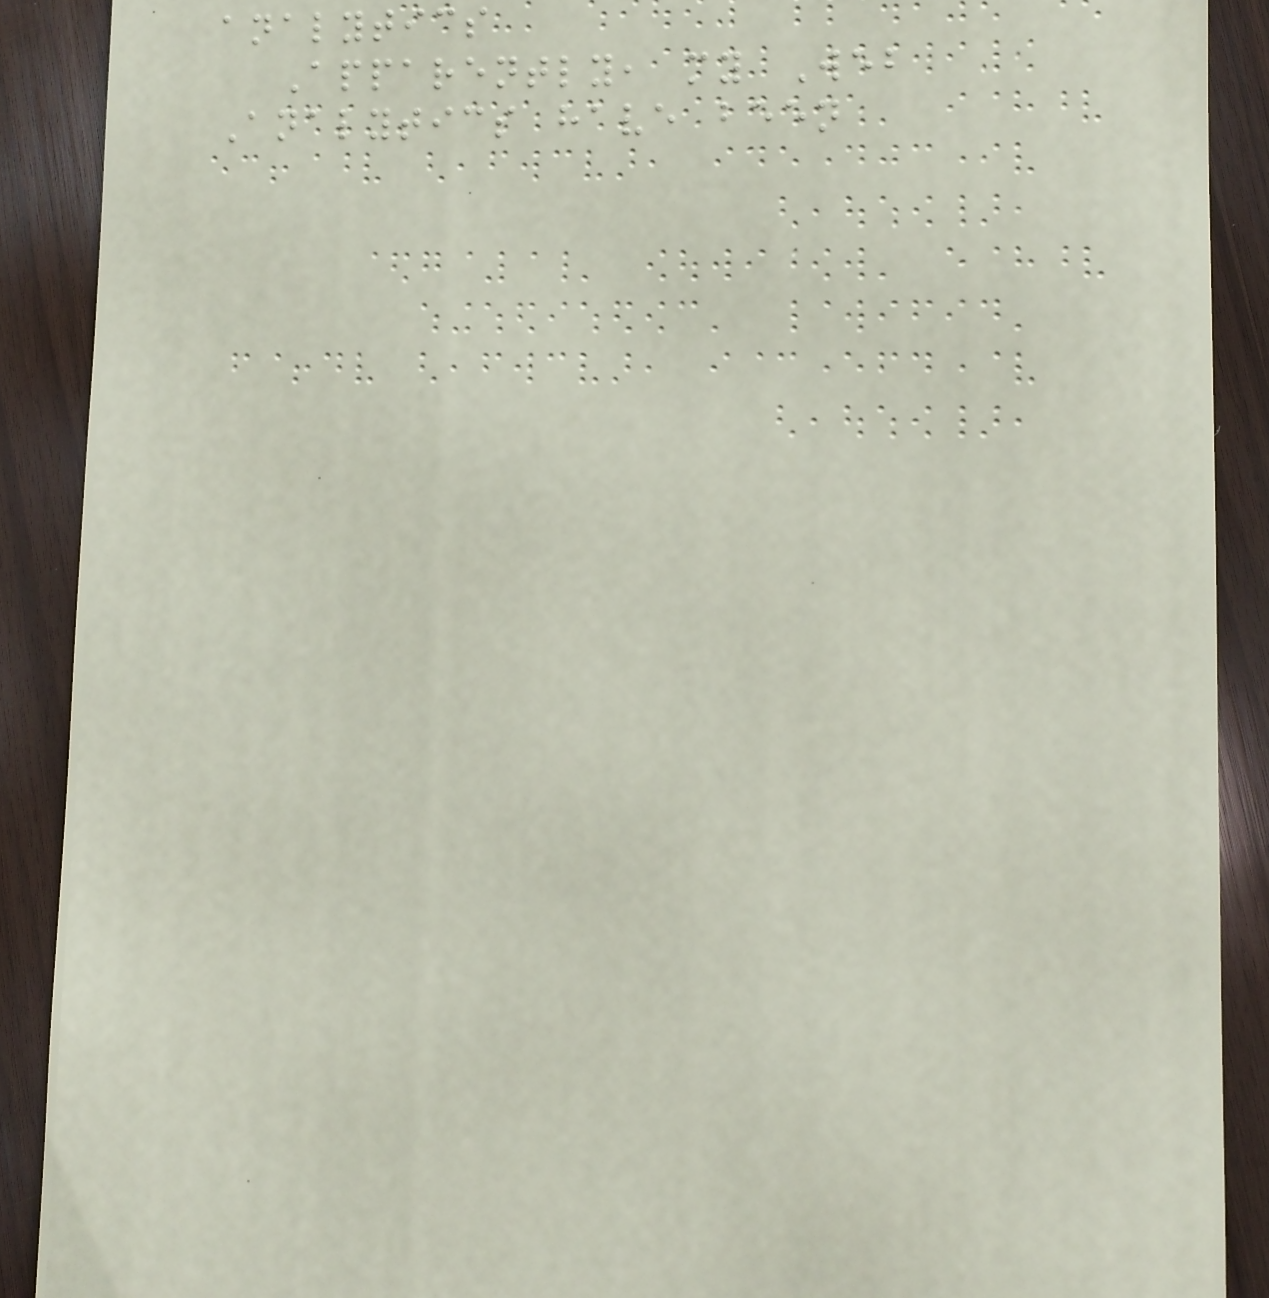analytics
Apparently, my Web
Analytics have been
